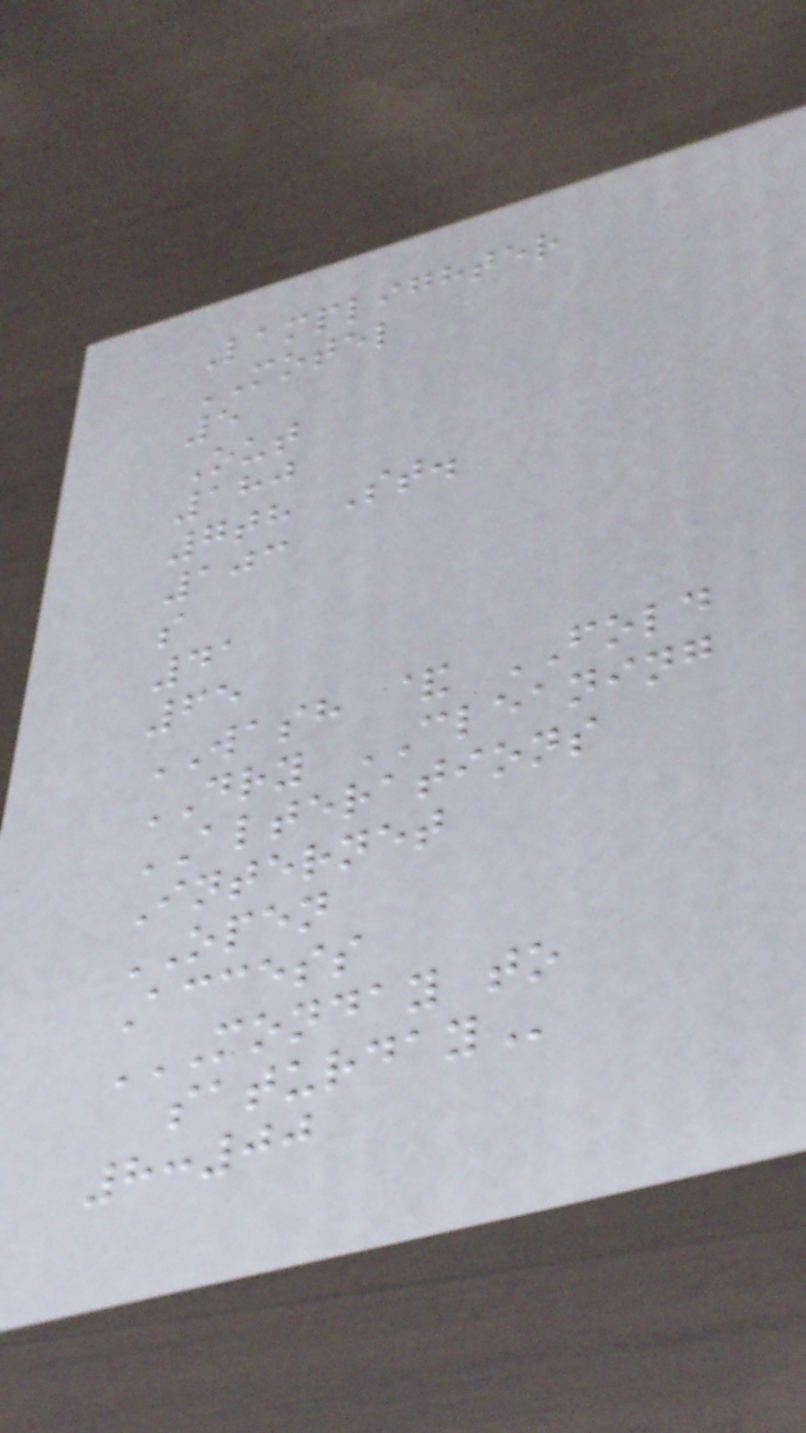Lamplighter
MOTEL
5
Out
180
7th St.
103
s
41
65
WASH & FOLD
DRY CLEANING
ALTERATIONS
Internet
OPEN
Access
MONDAY TO
SATURDAY
8:00
